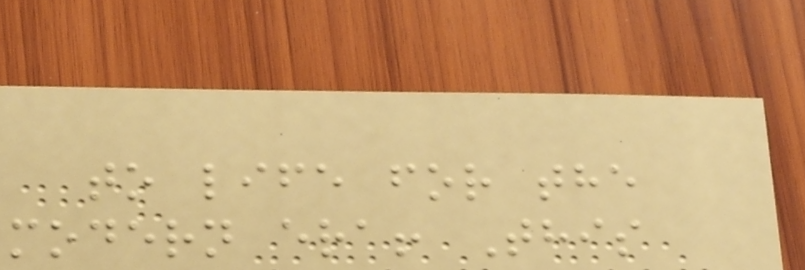to life for the
modern era! This
